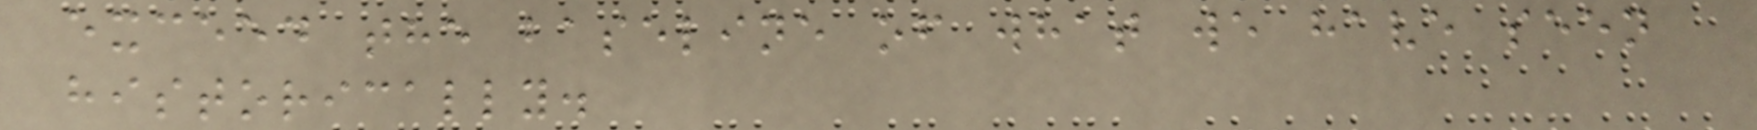exceed the baseline of what we have seen
historically.
